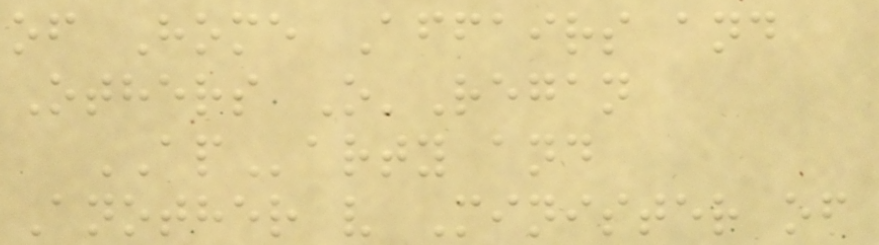of Home Affairs and
Others O'Regan
AParty and
Another v Minister of
